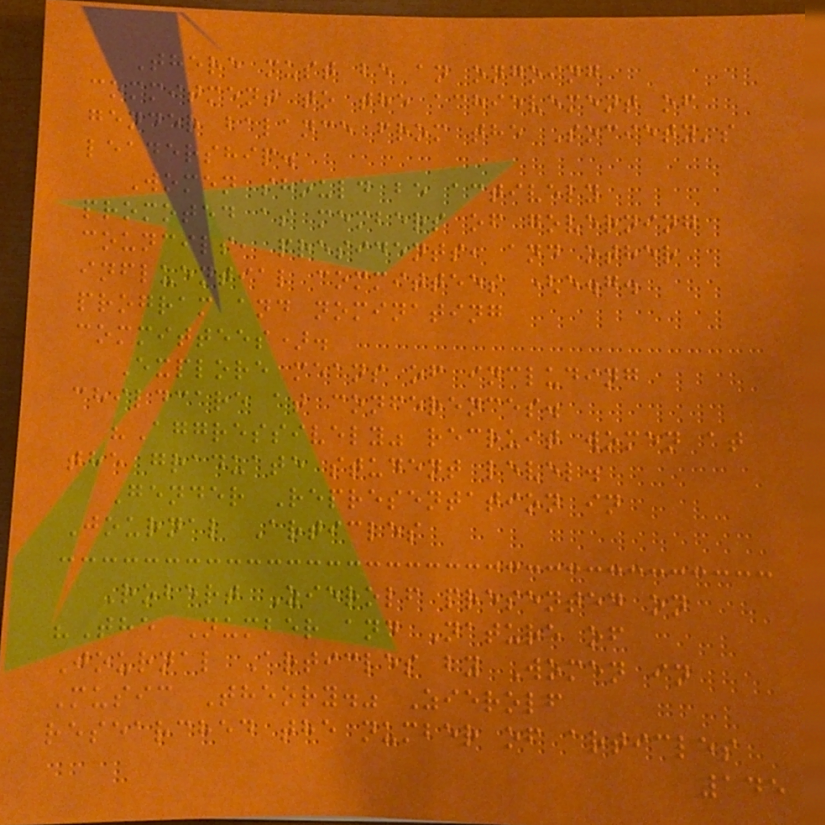There must be an ongoing
commitment to the achievement of
gender balance from the Society's
leadership.
Women should be actively
promoted as members of governing
councils, presidents, and other
influential committees (e.g.
program and nominating
committees).
Explore means of including
childcare at conferences.
"Aggressively" recruit women at
the graduate student level.
Gender Representation in
Journal Articles
Robert Zierolf presented on
"The Number and Nature of
Journal Articles by Women in
Music Theory." Zierolf
researched the number of articles
145
